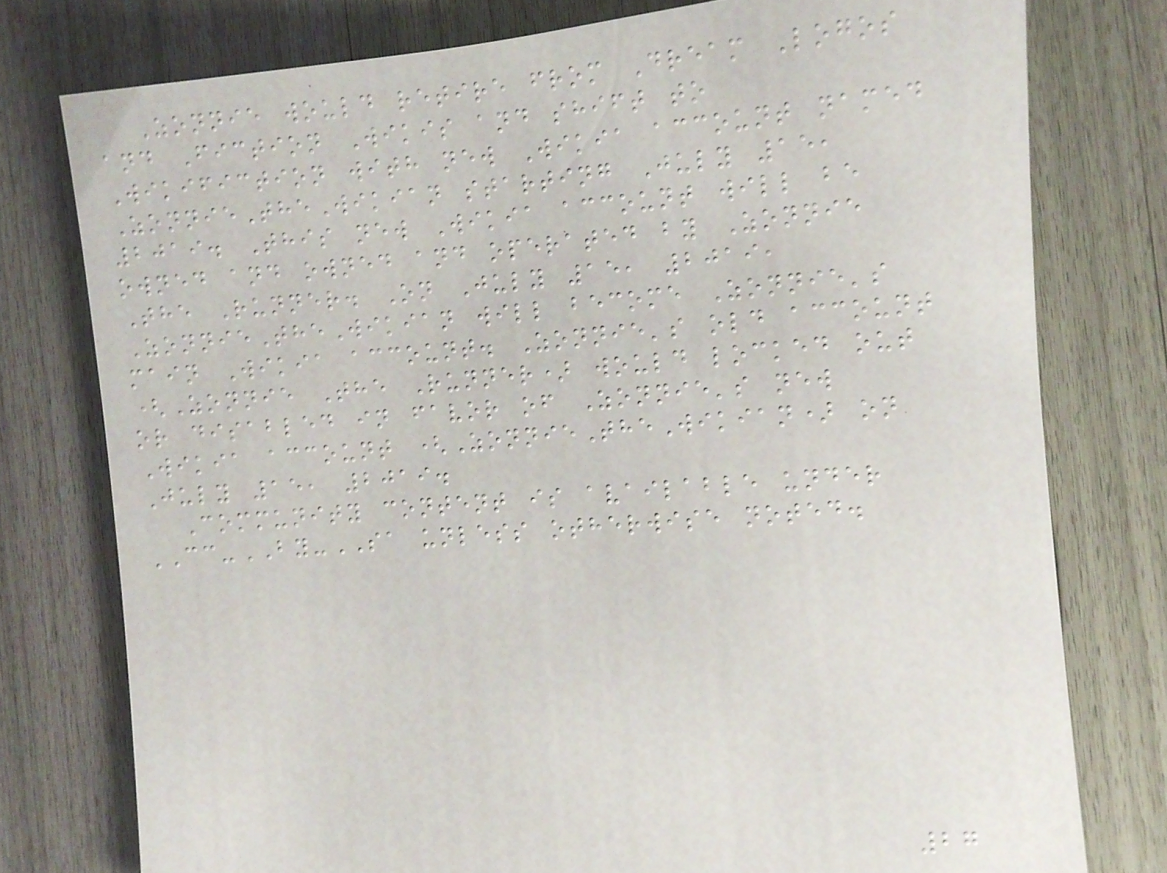Zonnie would retire from Dream Logos
and Fiction Wikis and shift to
Wikifiction with new Wikia account named
ZonnieTheWikian starting July 15,
2019. This new Wikia account will be
owned and owned and operated by Zonnie
The Runner. On July 15, 2019,
ZonnieTheWikian will become Zonnie's
main Wikia account. Zonnie's old account
(Zonnie The Runner) would locked out
or disabled in favor of Zonnie's new
Wikia account (ZonnieTheWikian) on
July 15, 2019.
Community content is available under
CC-BY-SA unless otherwise noted.
27
